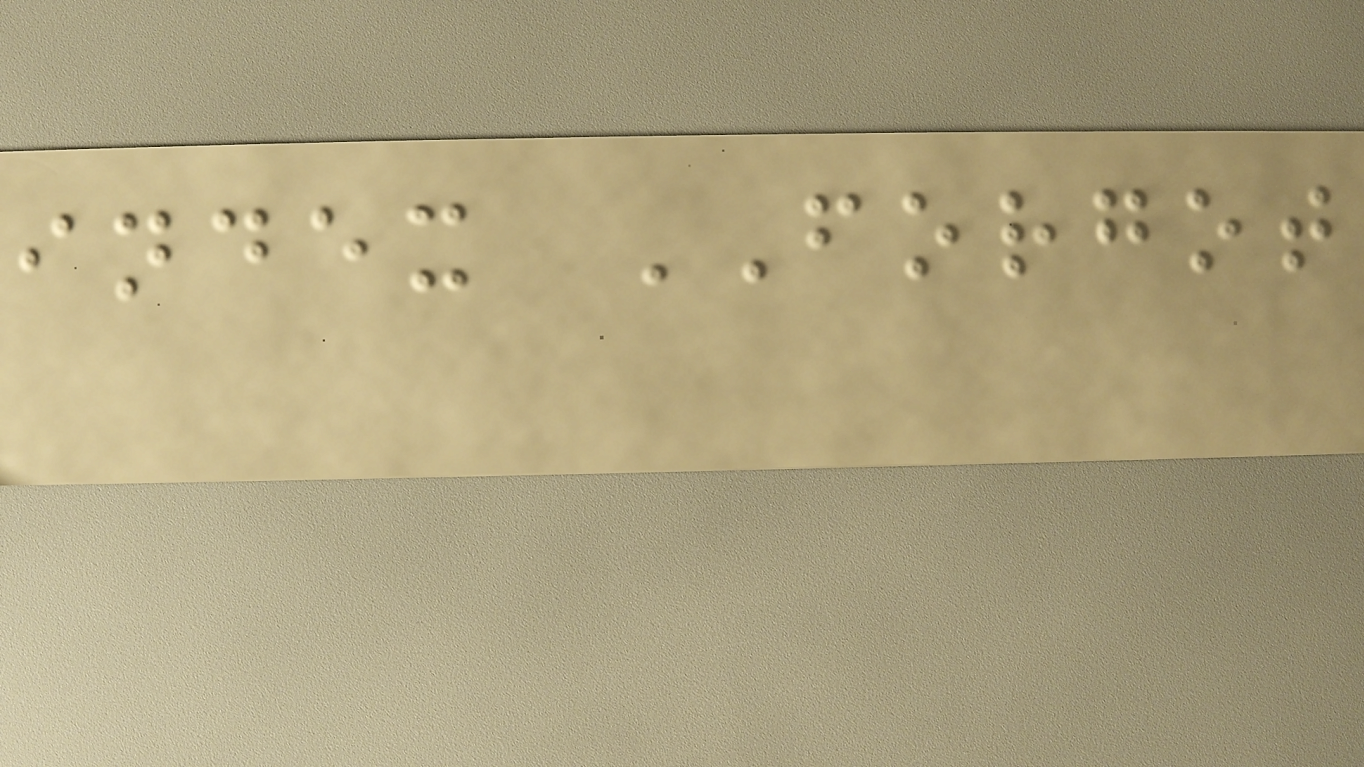index FORGOT
